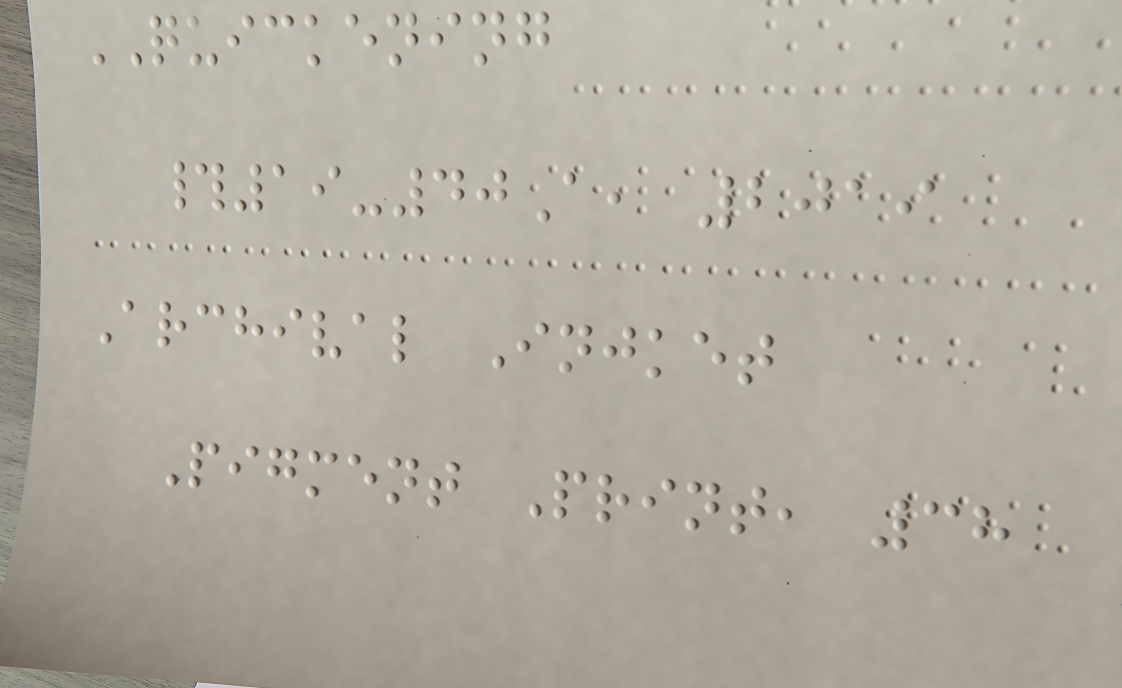QUICKENING
#19-40A, 2019
Archival Injket
Pigment Print, 38
